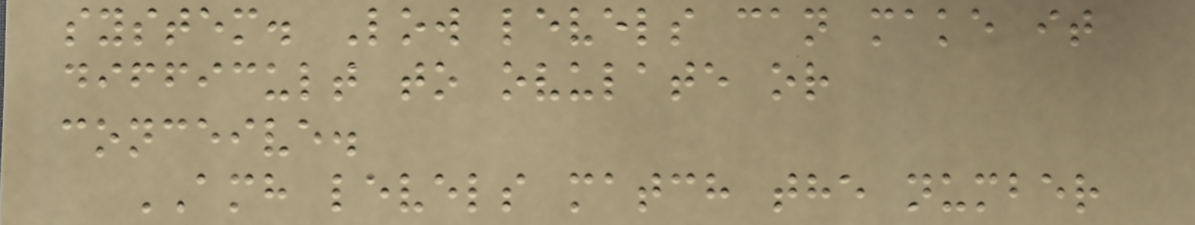system. Low levels can make it
difficult to ovulate or
conceive.
AMH levels match the number
